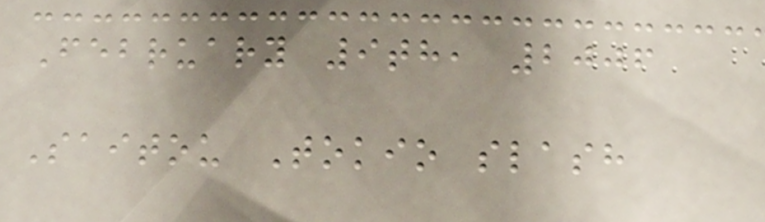February 9th, 2006
Saitou Tokio slash
